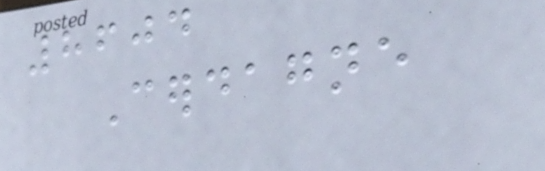8604
Cerdagne
